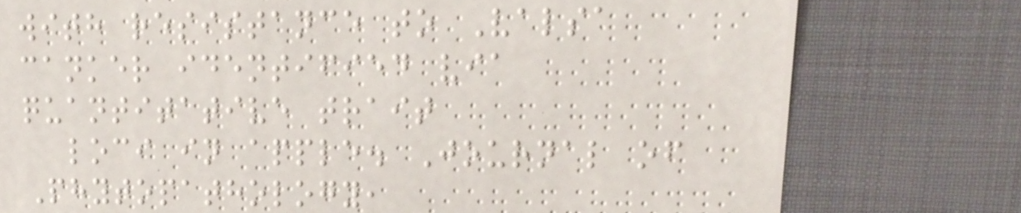with resistance to Valsa
canker identified via
quantitative trait
loci in apple. Journal of
Phytopathology,
